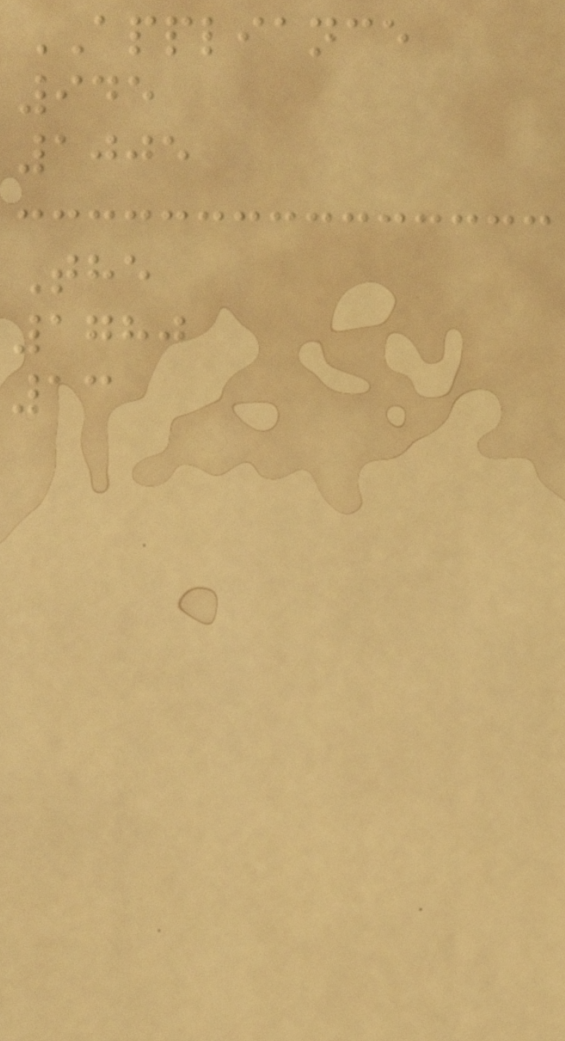APPLIANCE
945
1005
The
1780
13
